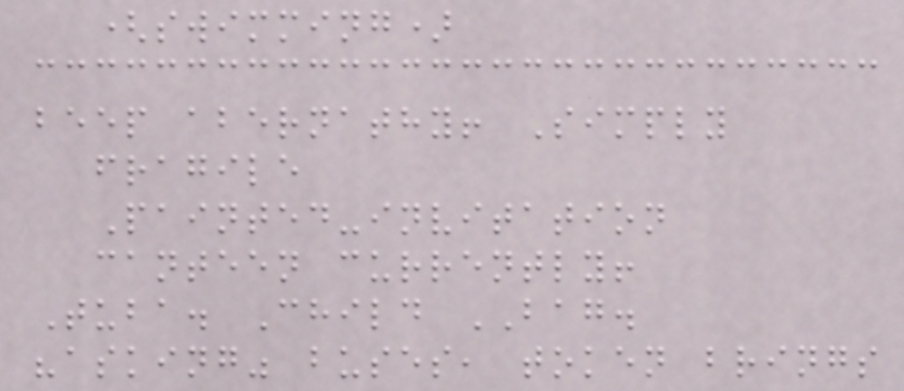(swimming)
beep abernathy! Simply
fragile
Painted-invitation
canteen currently!
Tuba. Child BAG.
"asking" buses, token brings
